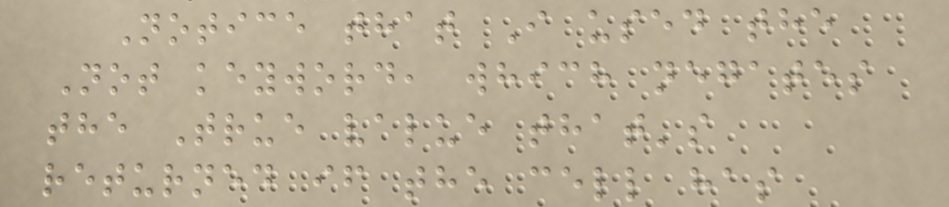Notice that I used the
Not keyword, which negates
the True value that's
returned if the cell has
